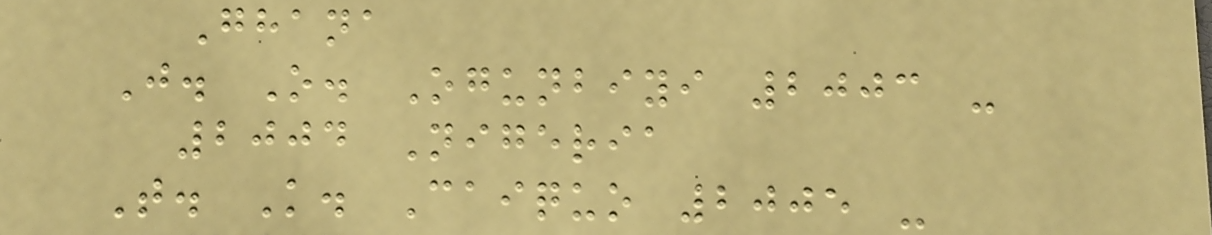Ghana
J. O. Ogunbiyi 2003 -
2004 Nigeria
T. K. Caiquo 2005 -
